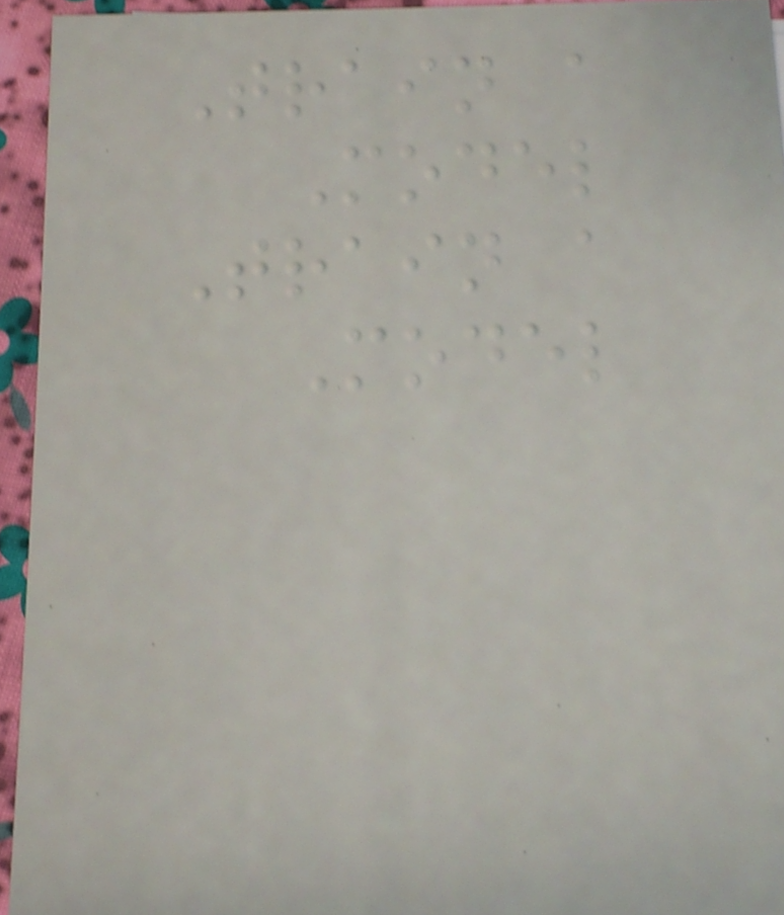Train a
Model
Train a
Model
